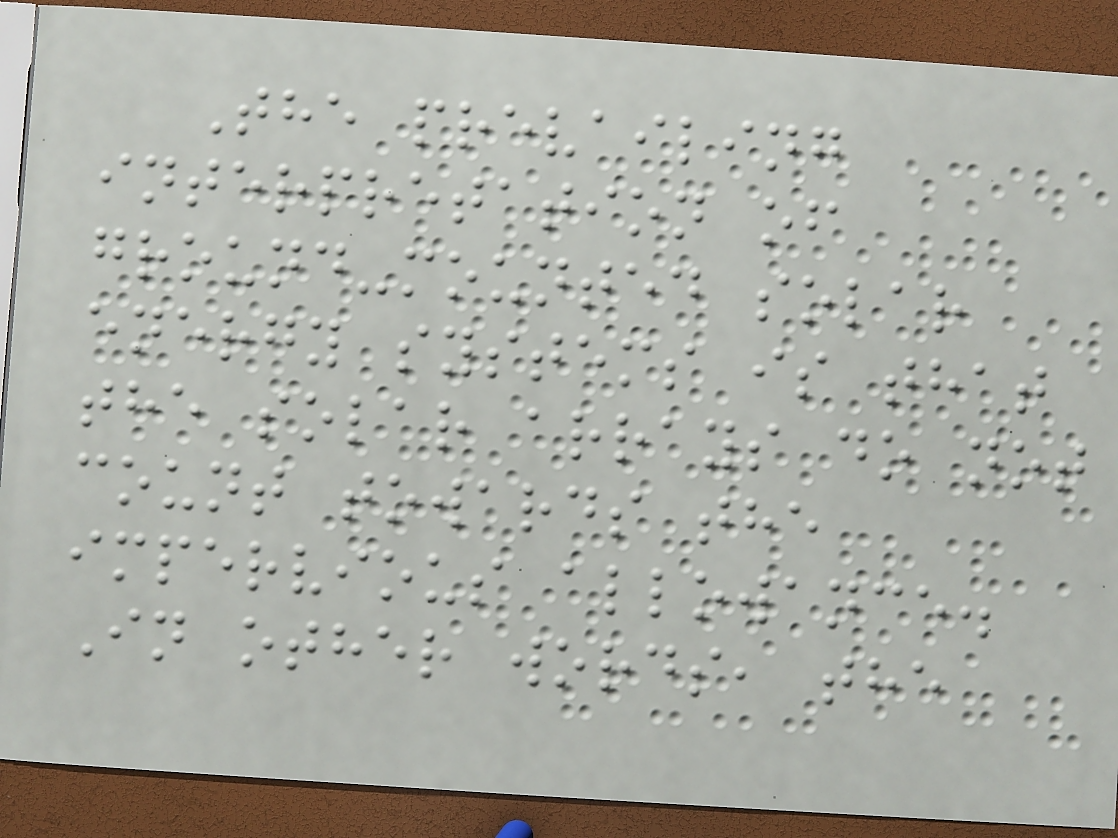The prevailing
interpretation of
ground-mounted solar
energy systems is that
the solar arrays do not
count towards the
impervious allowance.
In other words, the
